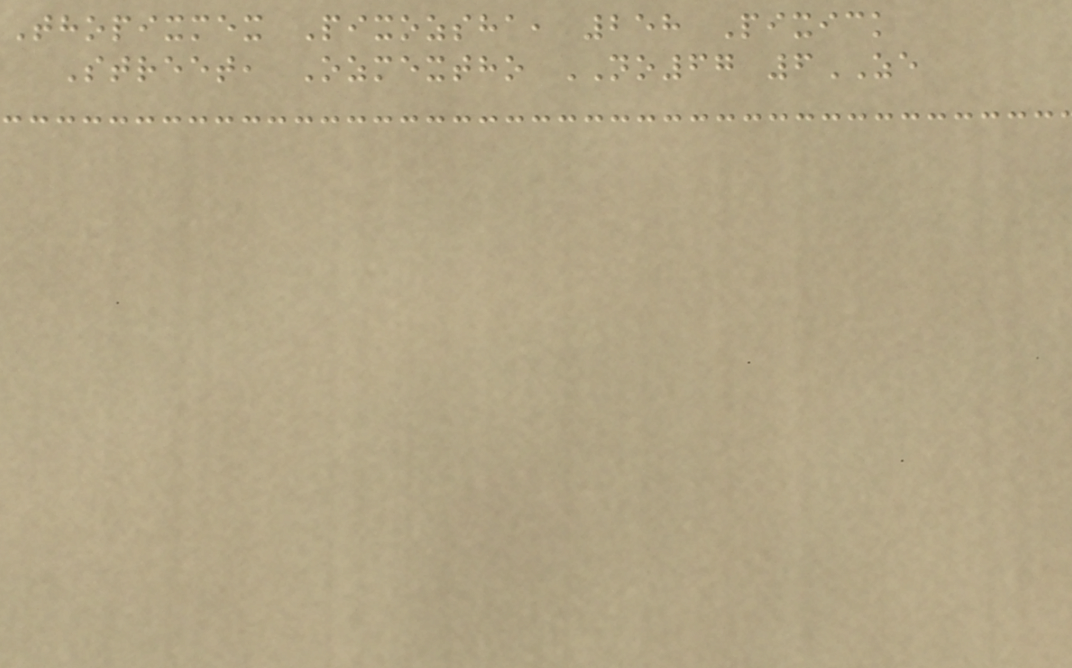Thopixmex Pixozsha, 258 Pixick
Street, Ozmextho NO67 6ZE
